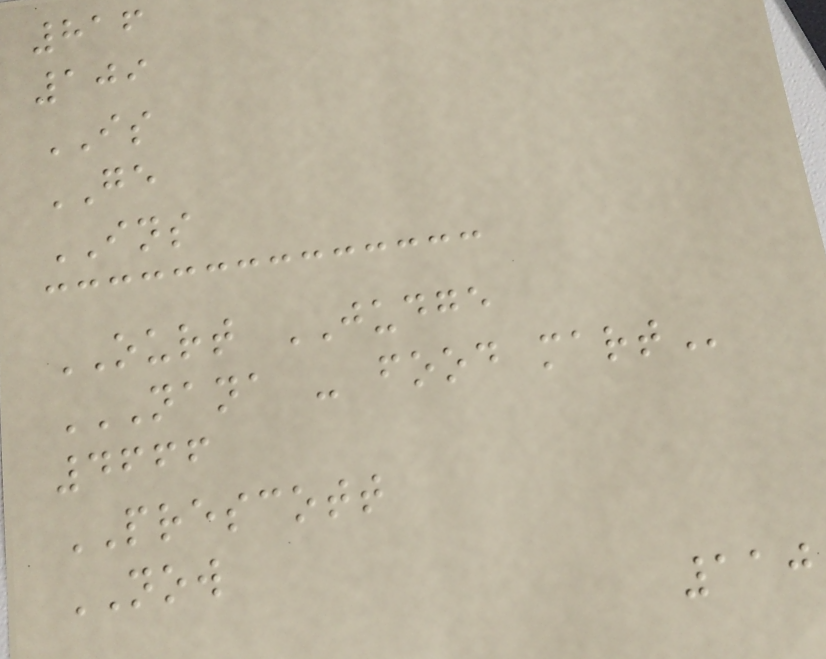816
109
IS
GE
INS
OURT JUDGE
NANA - FOOD MART
4666
PRESCOTT
NOW
110
